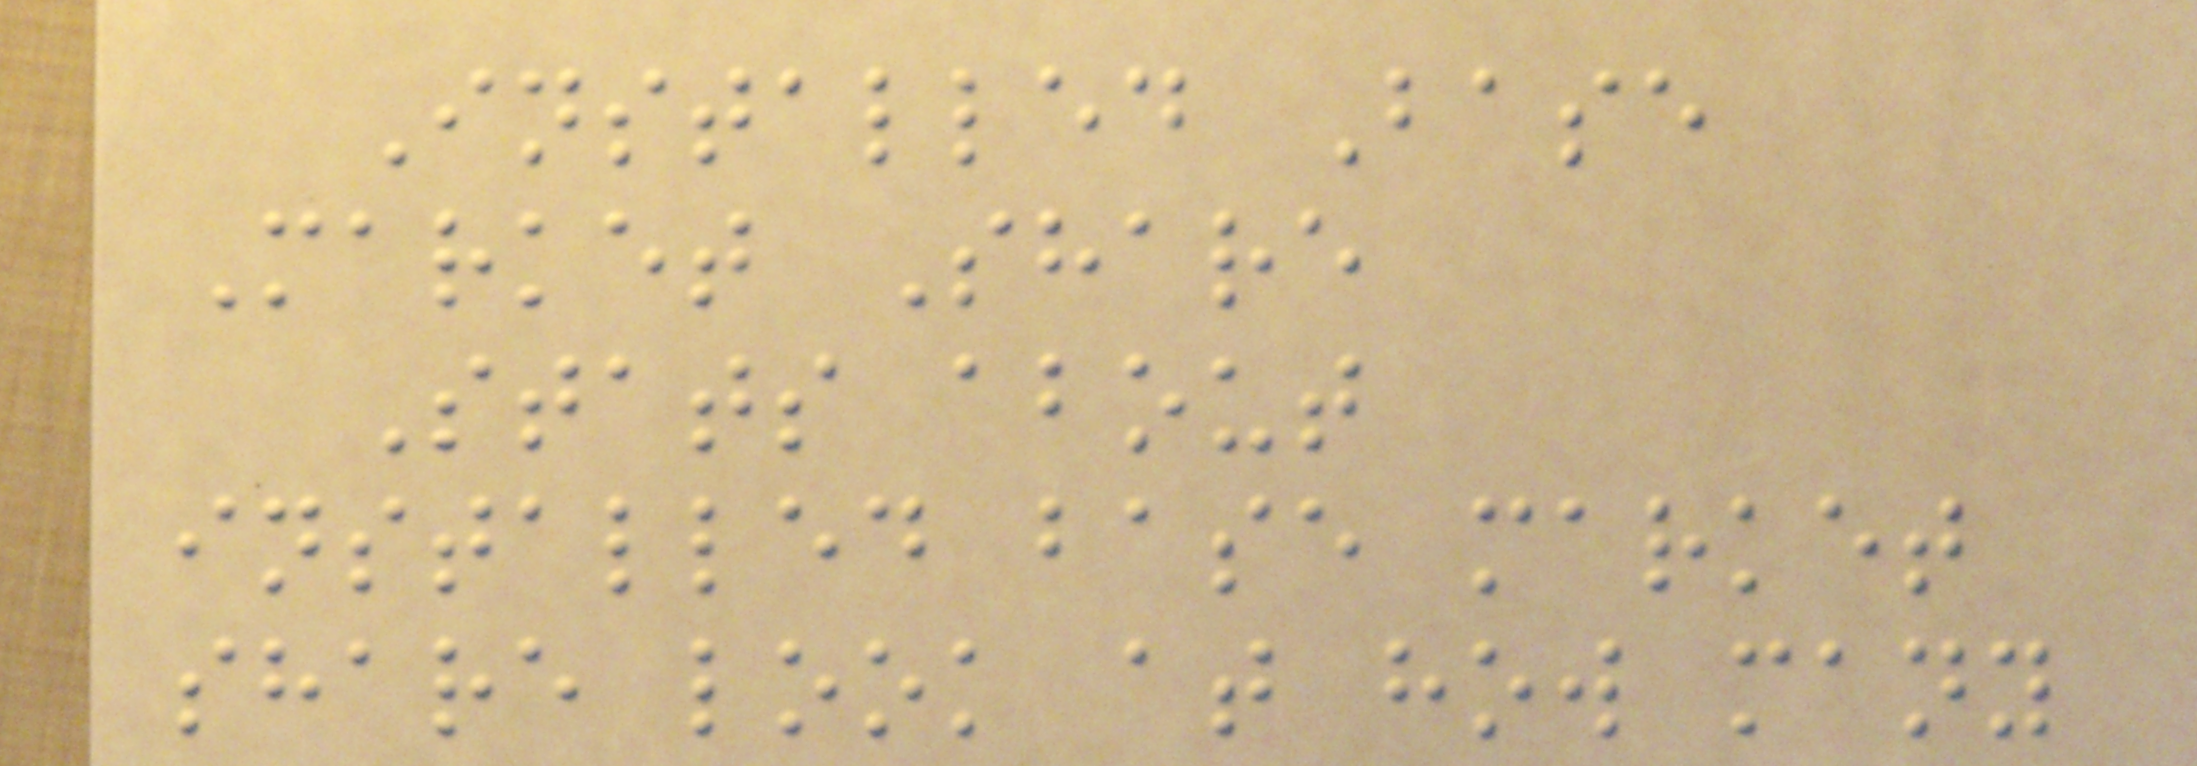Installed Base
Market Share
Stats about
installed base market
share look at how many
